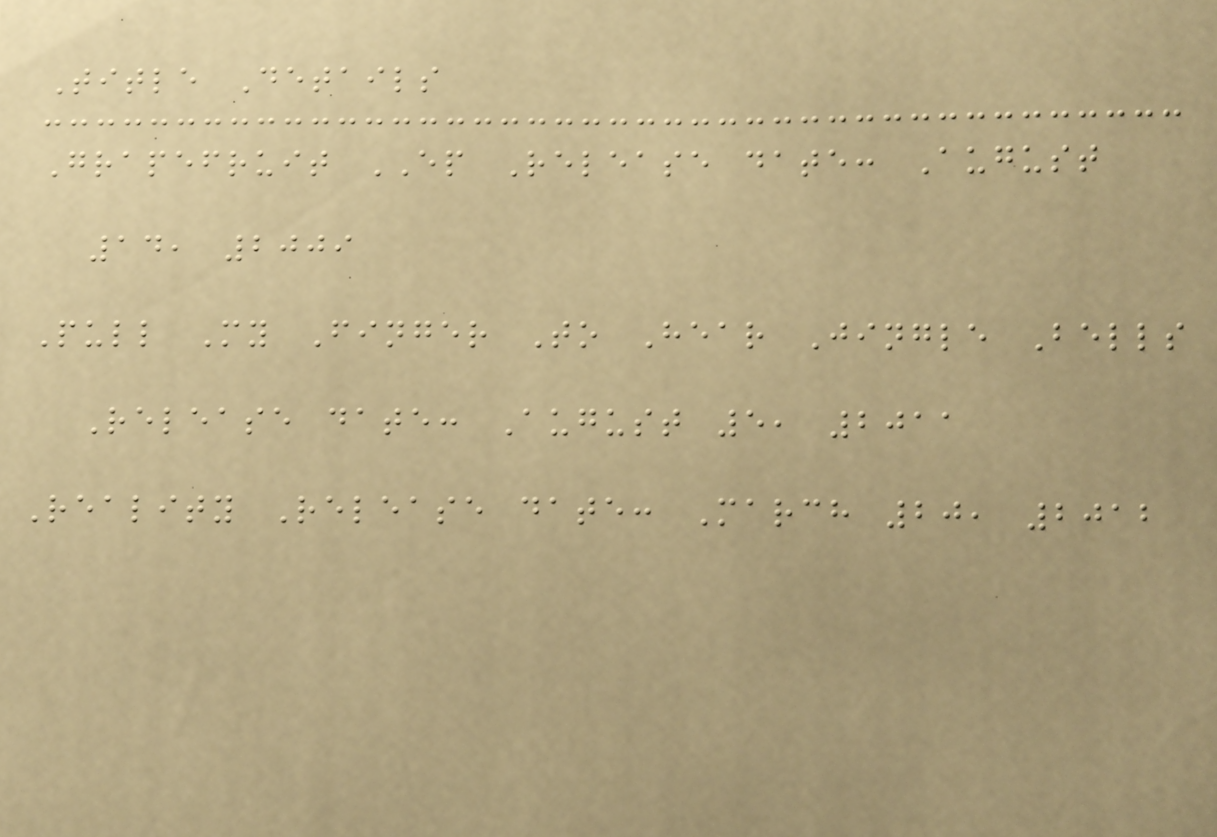Title Details
Grapefruit EP Release date: August
14, 2009
Pull My Finger To Hear Jingle Bells
Release date: August 5, 2011
Reality Release date: March 20, 2012
